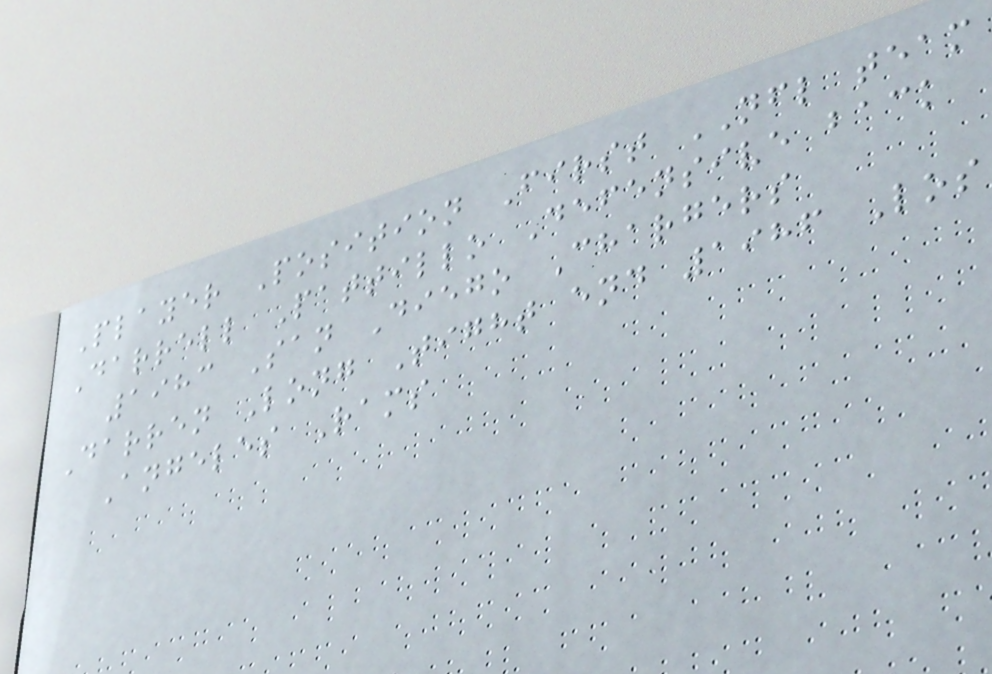Player Position First NFL team
Darrell Pattillo Defensive back
1983 San Diego Chargers
Darren Long Tight end 1986 Los
Angeles Rams
